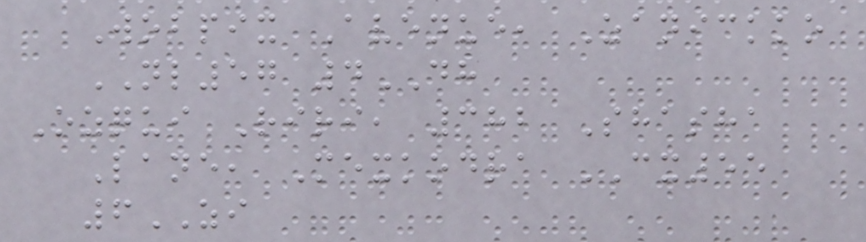Wobpix Avenue, Zanickko
NL57 4DH
Ozqui Riri, 382 Shasha
Lane, Mexkodra CX55
6ZI
